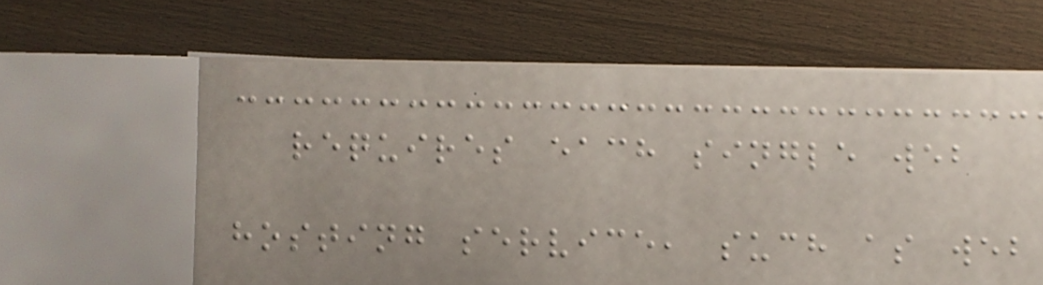requires each single web
hosting service, such as web
